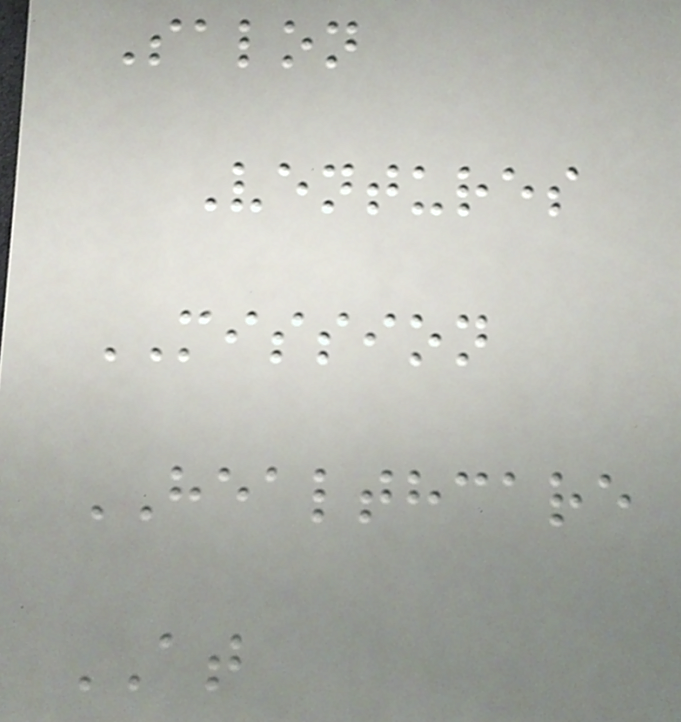Salon
Ventures
MISSION
HEALTHCARE
AT
